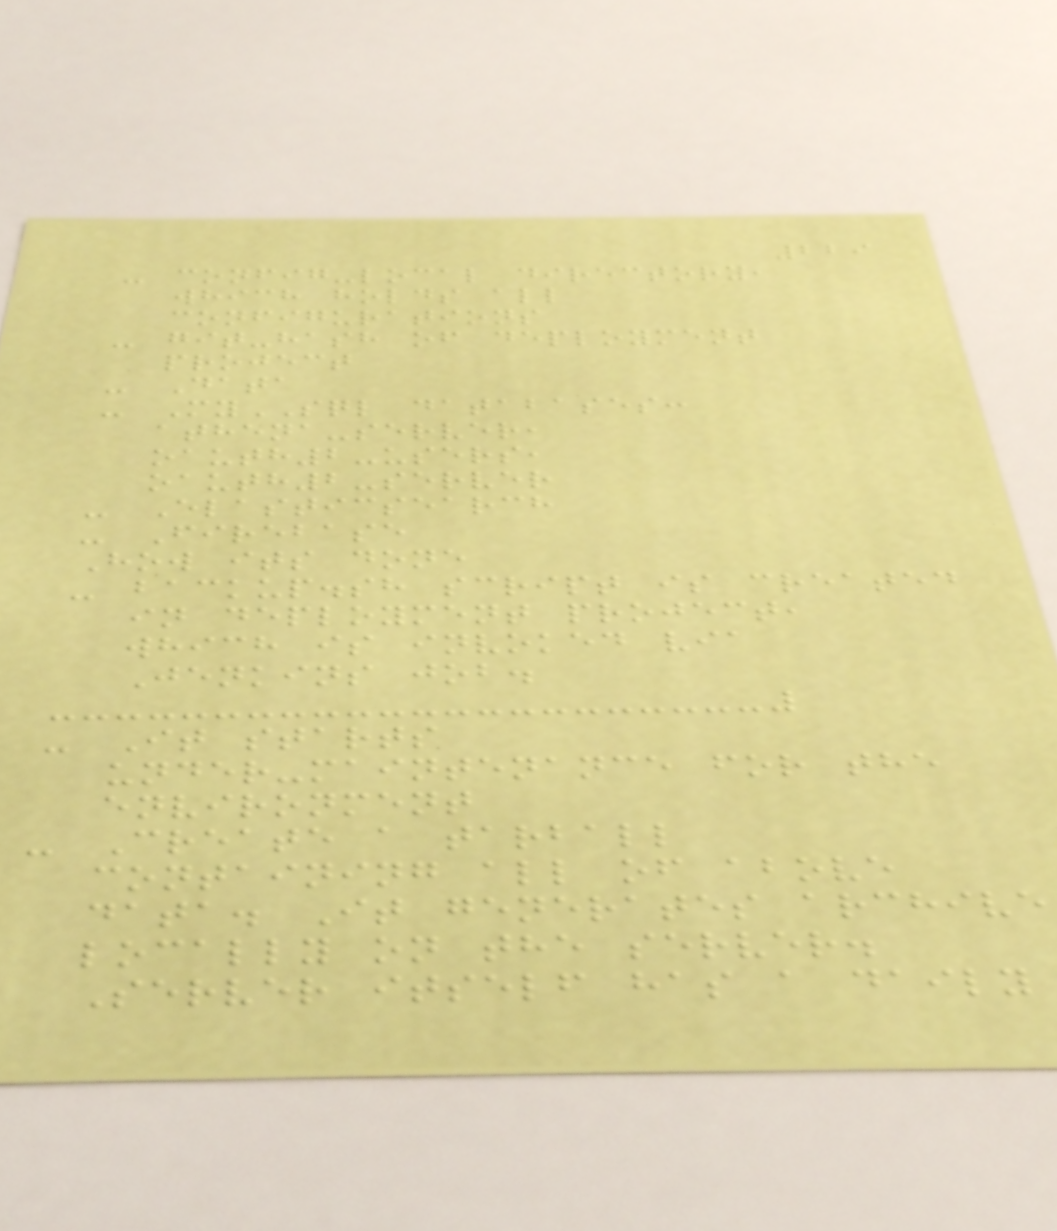229
- config-local directory,
which holds all
configurations
- git-hash of deployment
project
- Data
- MySQL databases:
athena-server,
oauth2-users,
oauth2-server
- Elasticsearch
- Firebase
How its done
- backup.sh script is created
in deployment project,
which is invoked via
Jenkins job.
- It starts
under-maintenance for the
environment
- Create a tarball
containing all of above
data. It generates archive
locally on the server.
Server itself has a daily
